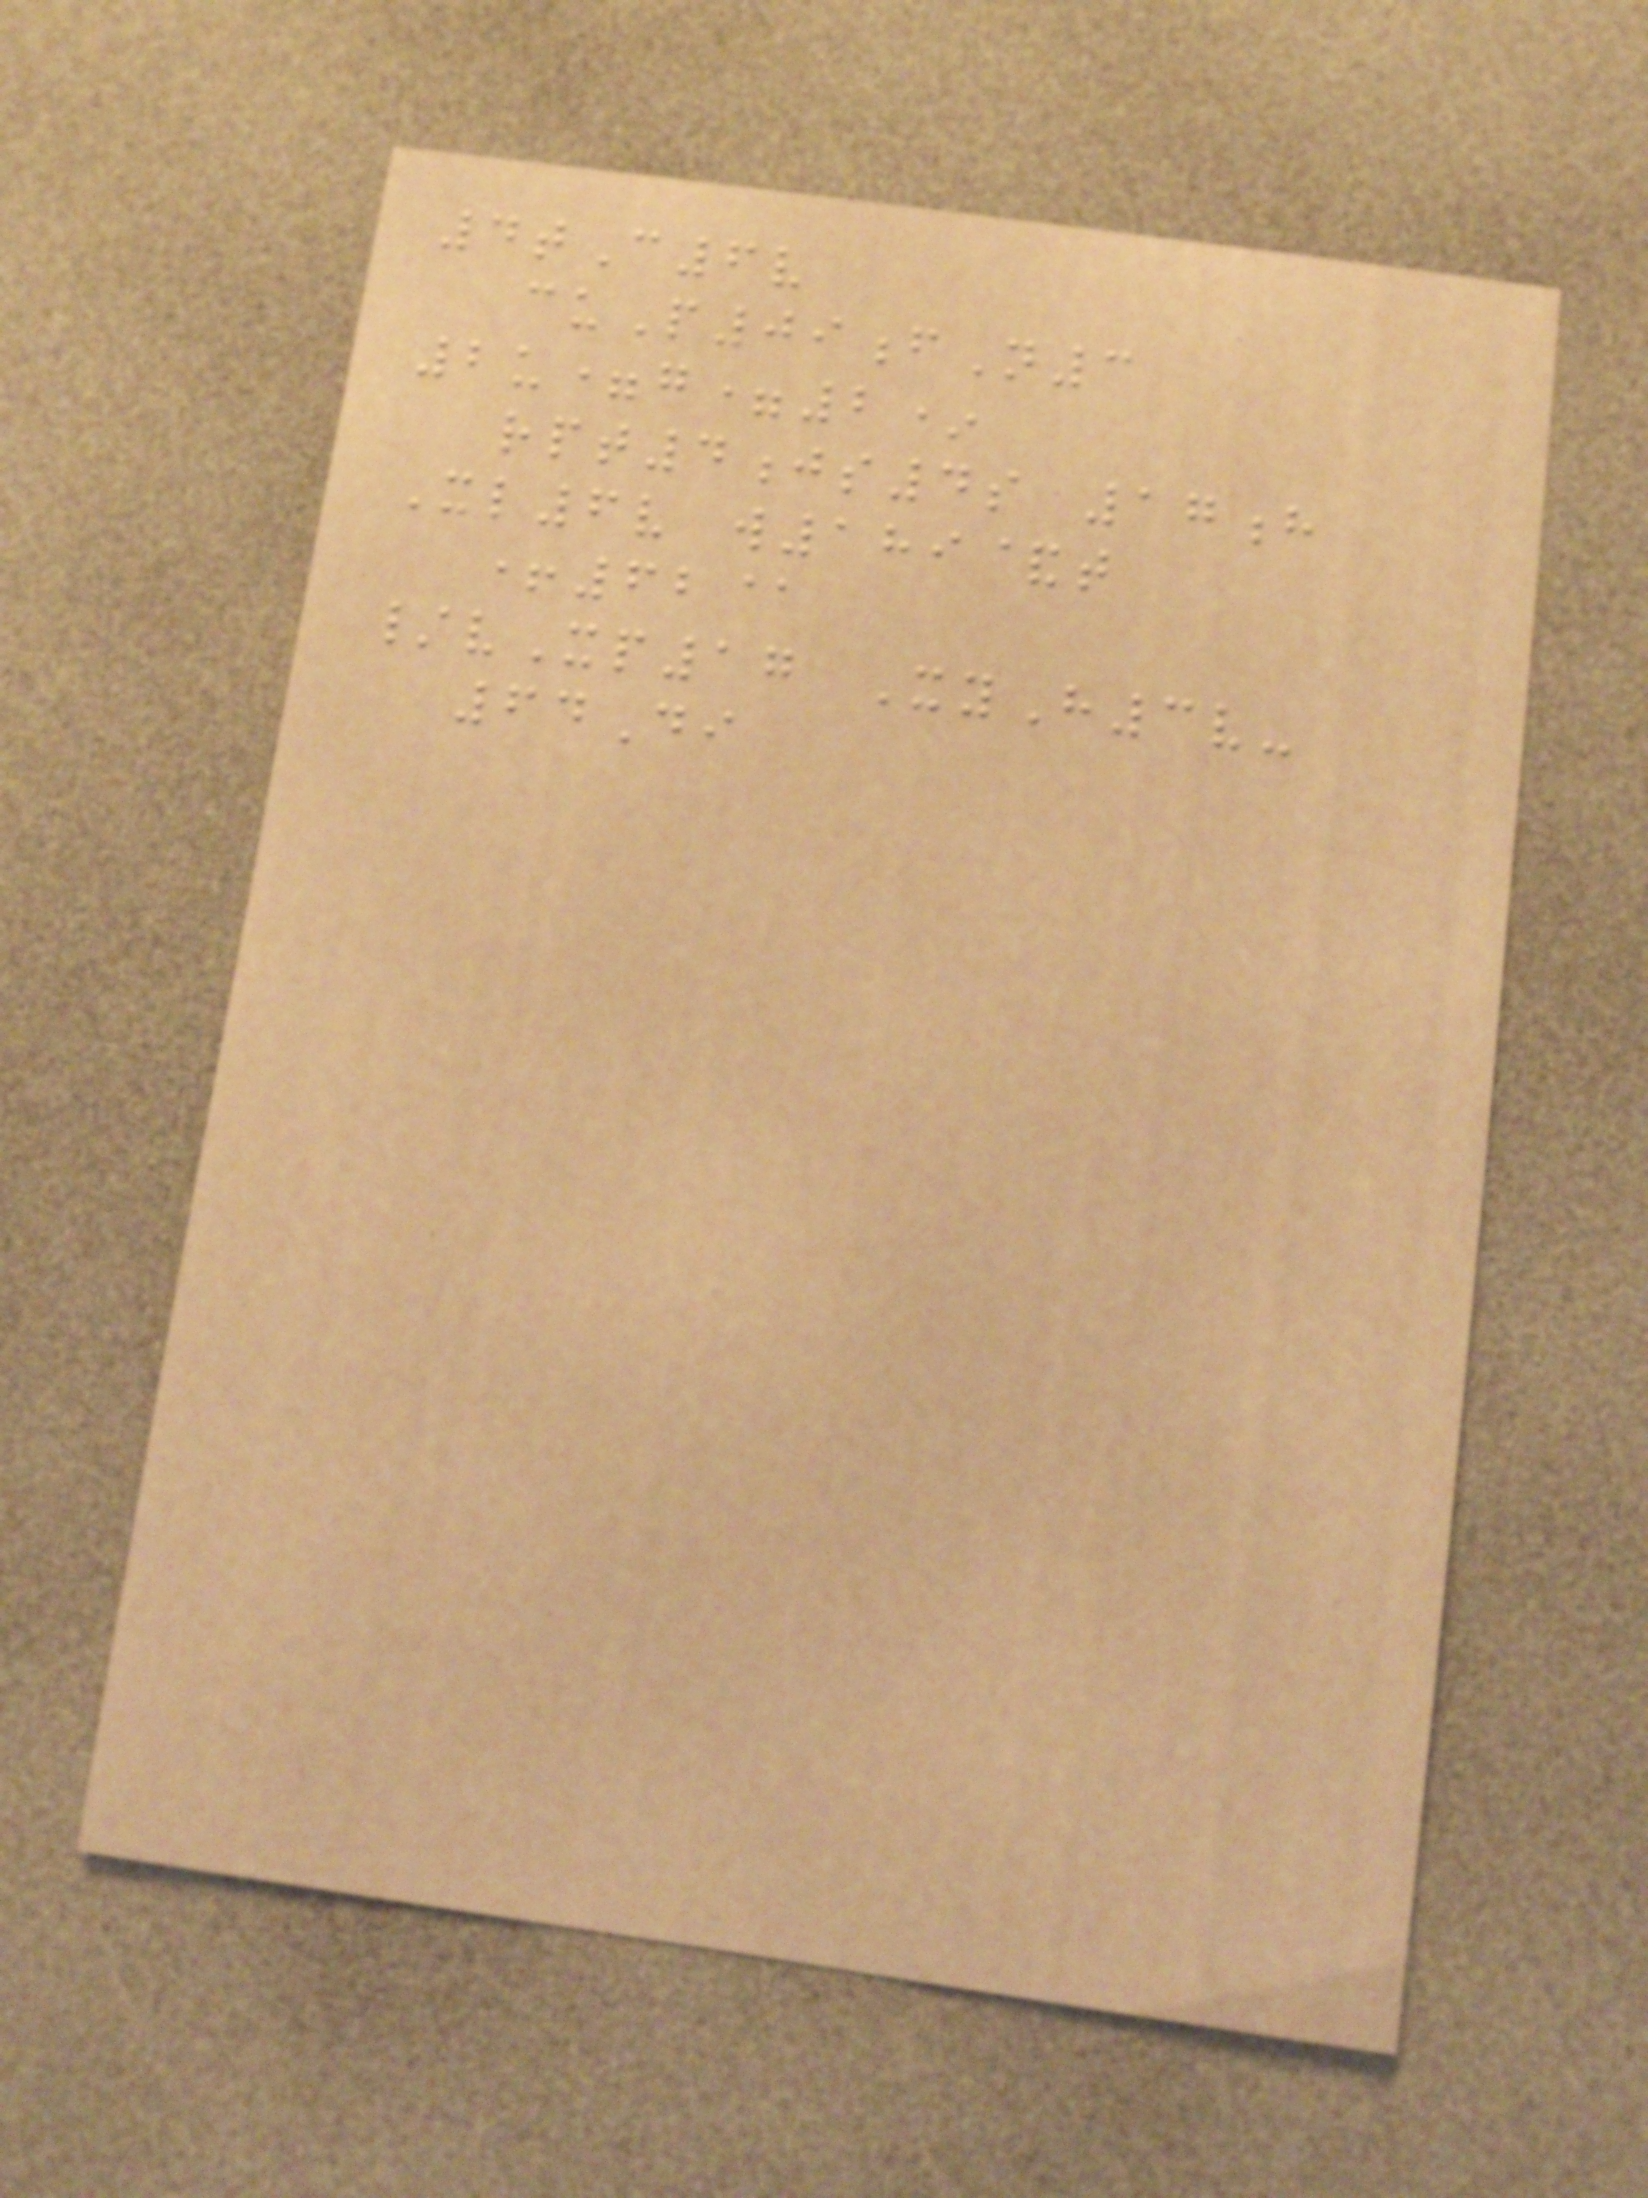4tC6v
cuP09fN3
2u=g=2*
rpt4js4s 17h
Xl6v w189&t
+62@
/vXp17 XyH3v-
64Di
